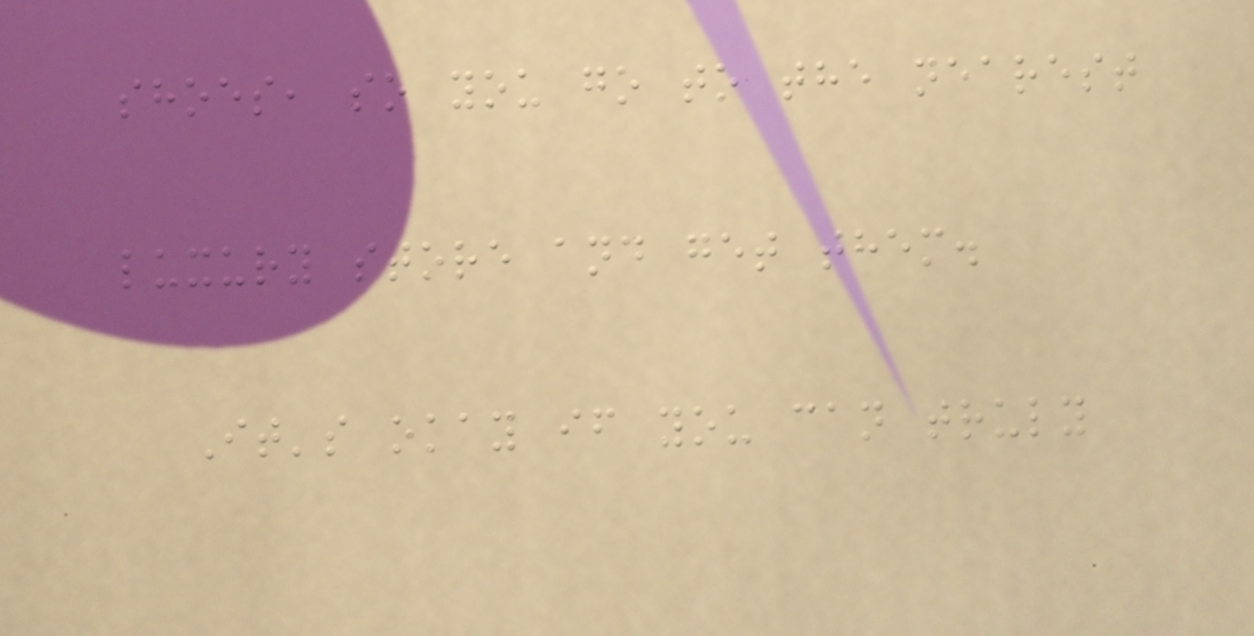shoes, so you go to the nearest
luxury store and get them.
It's okay if you can truly
